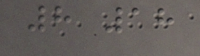8 18
